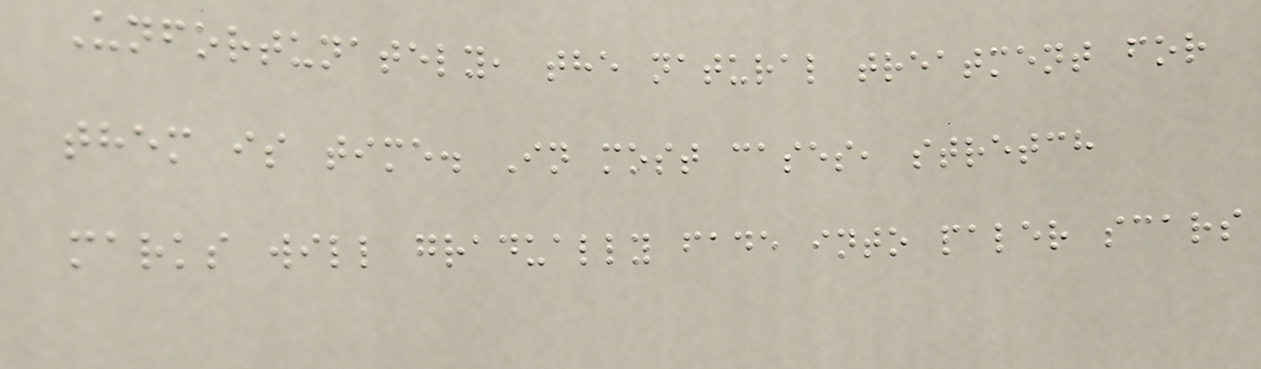Unfortunately, the natural treatment for
them is time. In most cases, stretch
marks will gradually fade into paler scars
